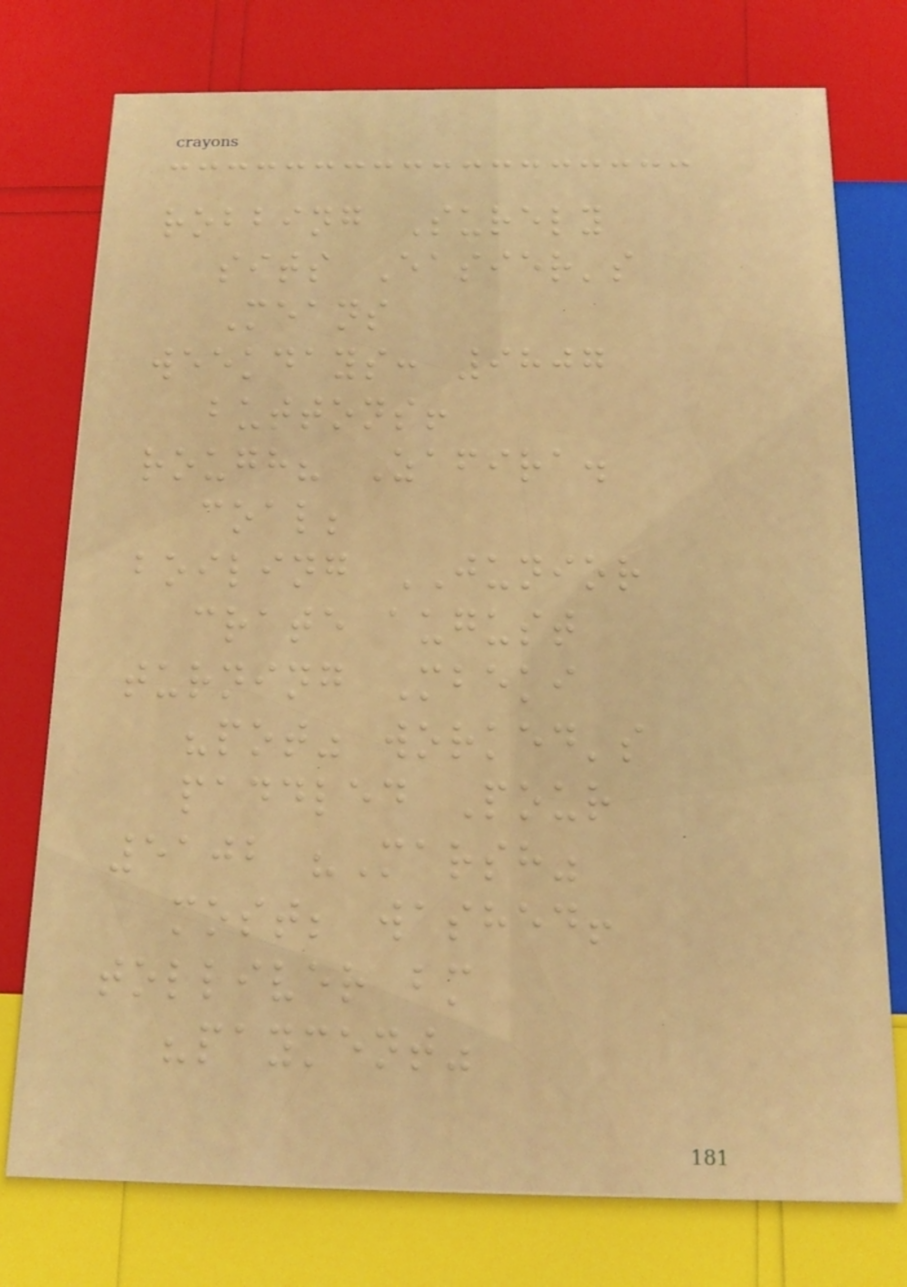robbing Surely
sits Easier's
Means
weekdays: 9807
buttons!
rough? Zafira.
coal;
boiling JUNIOR
crate august
turning Mbeki
"pot" worked's
paddled Pour
5102 "Marsh"
most; washed!
tolliver bm
"payment"
